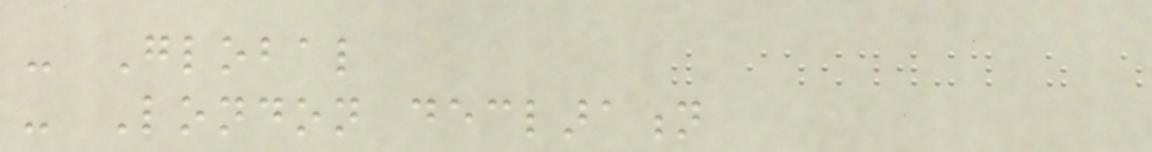- Global
- London declaration
